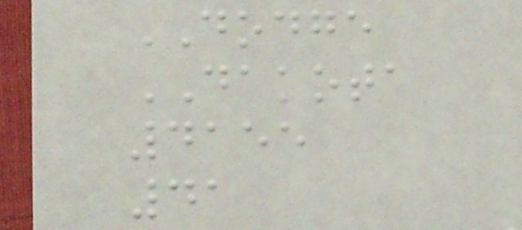DODGE
DAKOTA
4155
41
